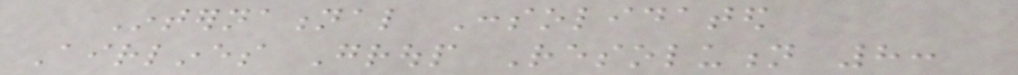International Consolidated
Airlines Group Resolution 8:
